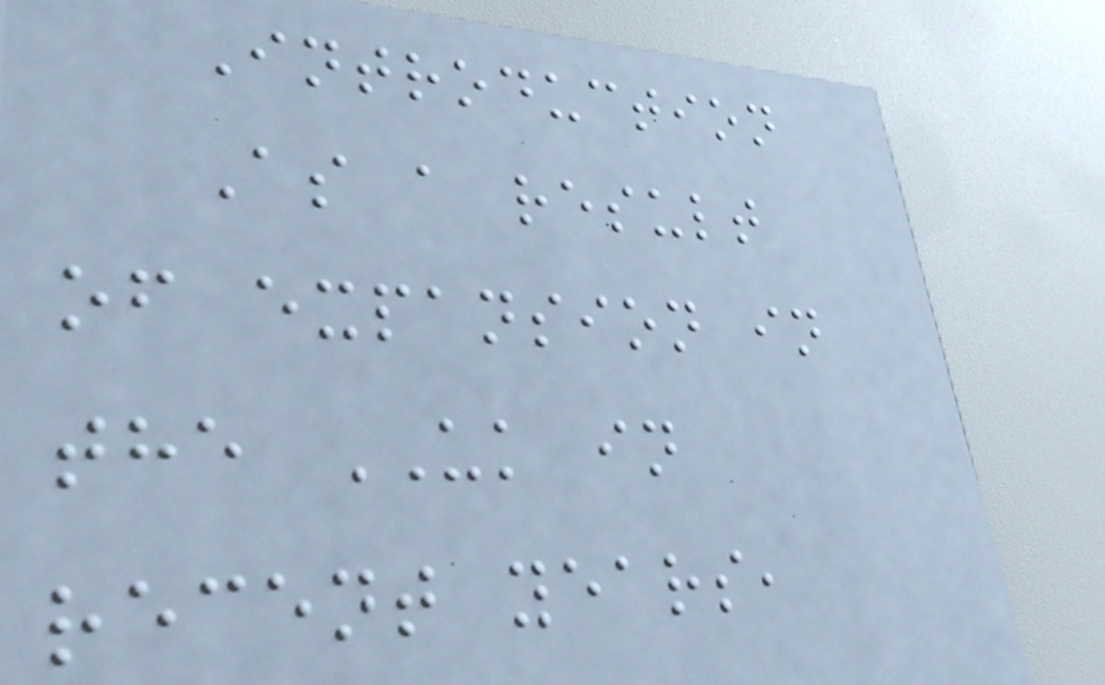Introduction
As a result
of expansion in
the UK in
recent years,
